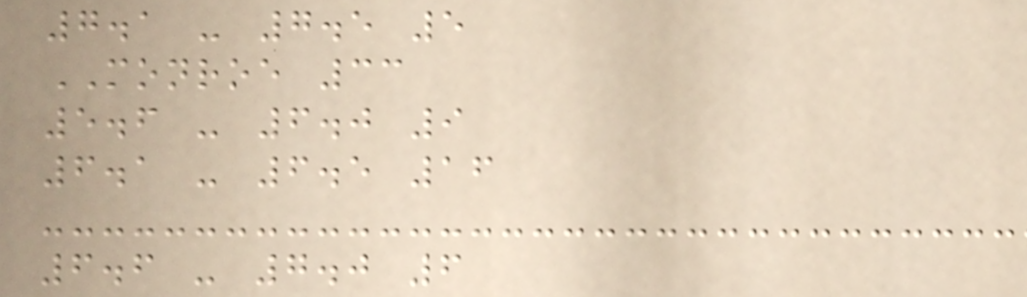7.1 - 7.5 5
MONROE 33
5.6 - 6.0 9
6.1 - 6.5 16
6.6 - 7.0 6
